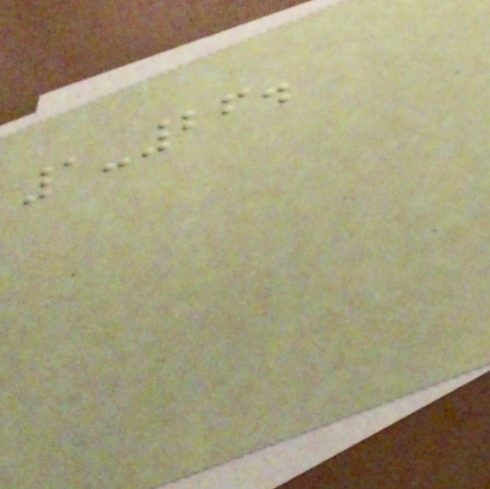1-26.
